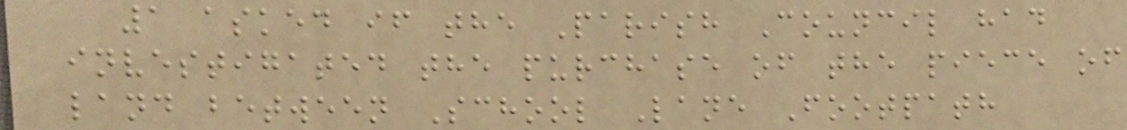1 asked if the Parish Council had
investigated the purchase of the piece of
land between School Lane Footpath
